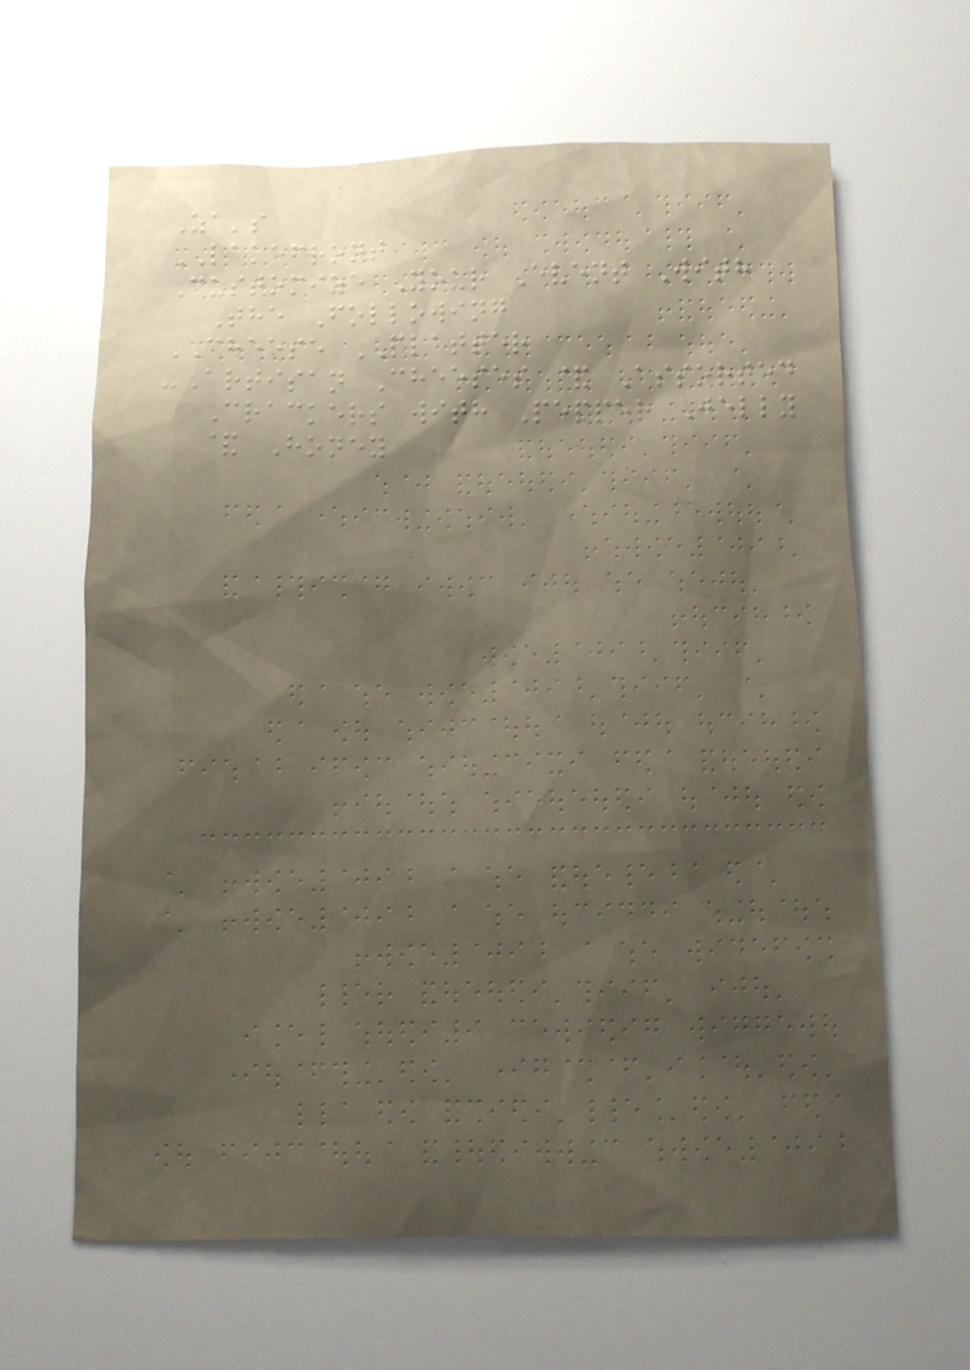Za's
LAKEFRONT
Customize Your Event With
The Following
CHEESE PLATTER
-Artisan Cheeses & Assorted
Crackers with Pepper Jelly
& Honey
